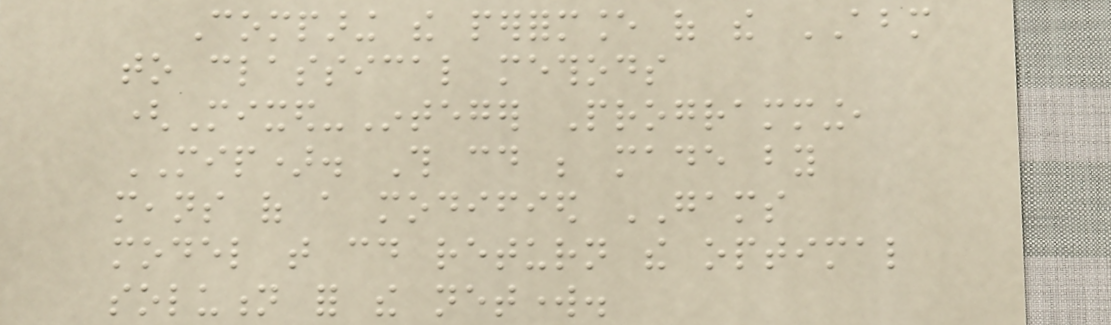Comparing the performance of the ABM
to classical methods
(Mixed-Integer Programming,
MIP). This could be made by
means of a modified GAMS
model that could return the optimal
solution for the network.
